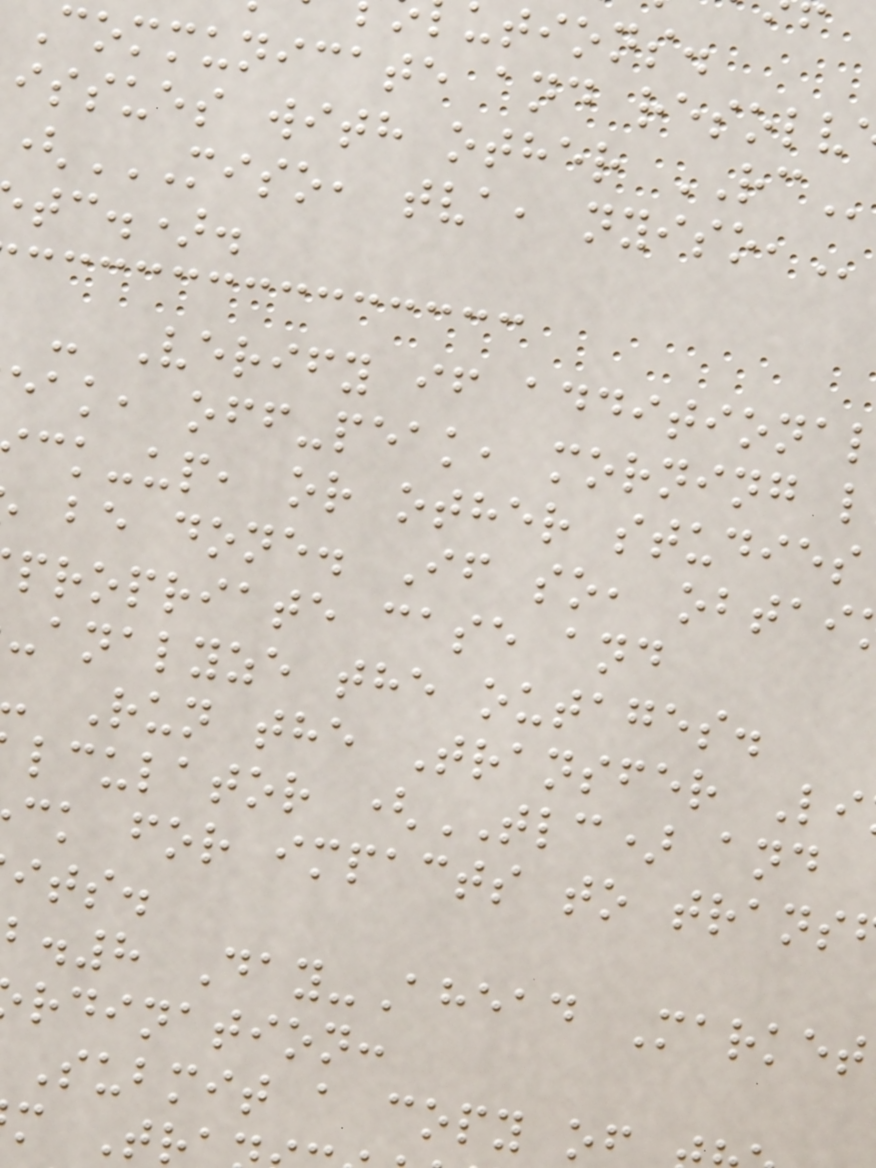tions.
communicate and resolv
issues with other RC
(MISO, TVA, NYISO,
tc.).
- Verify if additiona
eak, off-peak, morning l
ck-up, or other studies
be done. If so, obtai
propriate case and
-analyze the outages.
Run the Transfer Li
lculator (TLC) and
ck for impacts to trans
its.
b.8 Day-Ahead Market
rdination:
Submit a copy of
